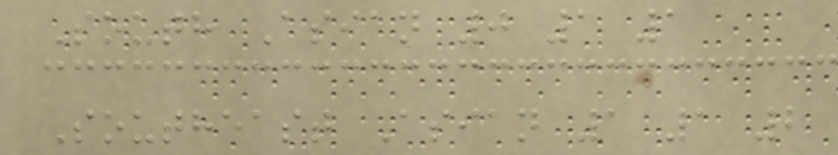South Asian 0 1 1
Southeast Asian 1 1 2
